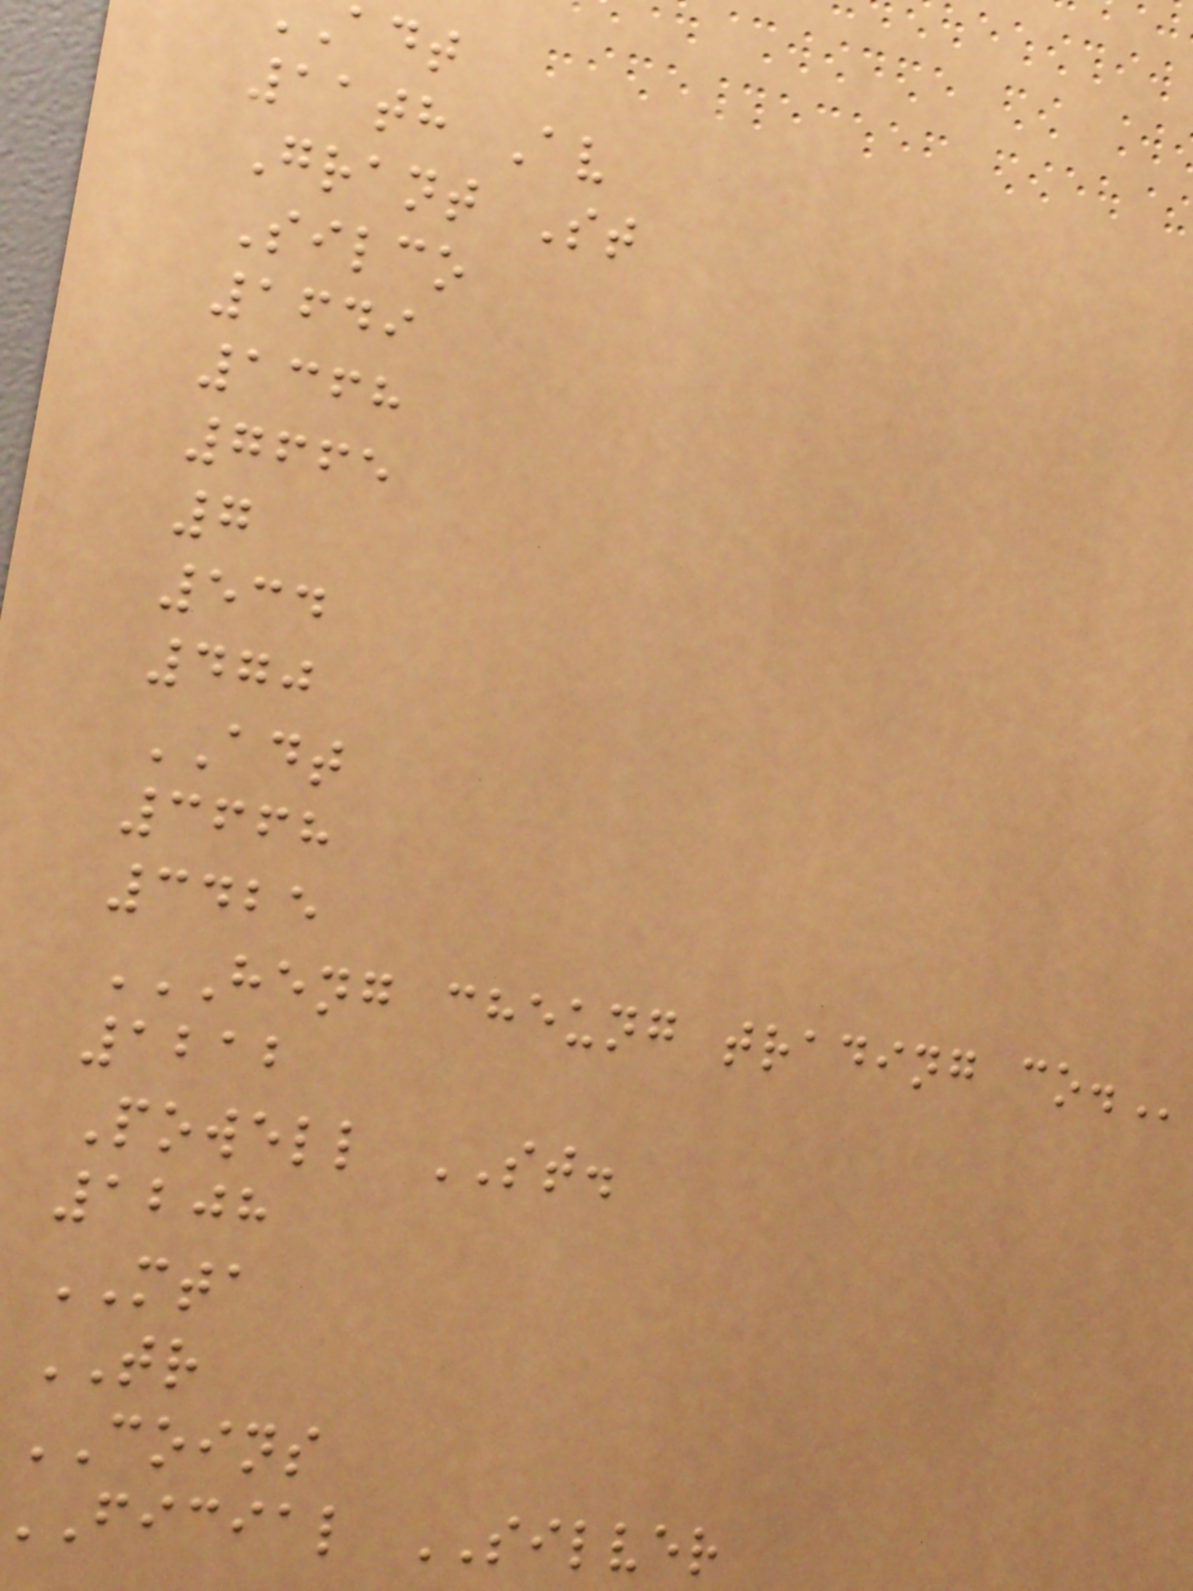11th Av
Grant St
Silco
1649
1368
7665
7
534
470
ADT
3668
3425
HENG CHEUNG TRADING CO.
1212
Powell ST.
1208
MTA
TR
COINS
ficial SILVER
